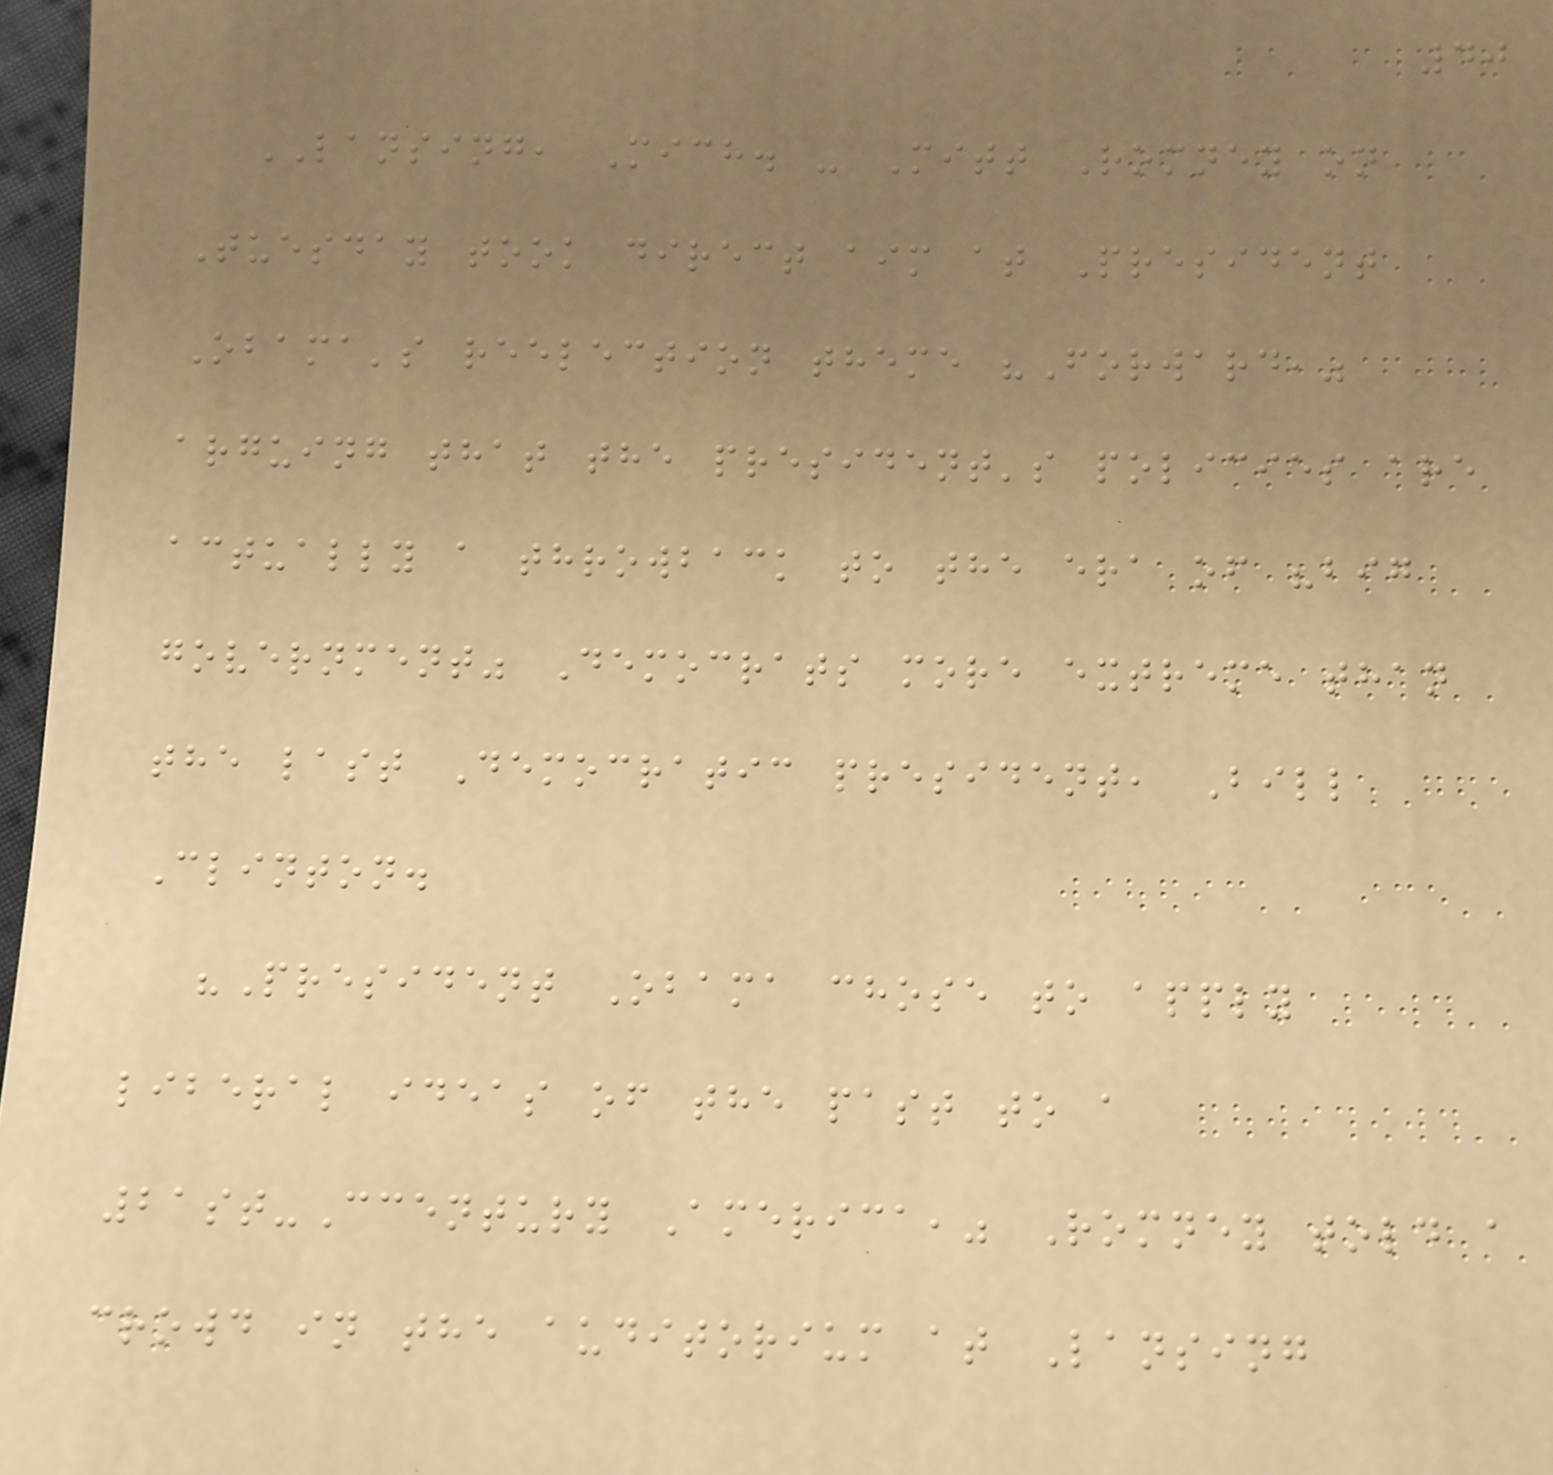40
LANSING, Mich. - Mitt Romney on
Tuesday took direct aim at President
Obama's reelection theme "Forward,"
arguing that the president's policies are
actually a throwback to the era of "big
government" Democrats more extreme than
the last Democratic president, Bill
Clinton.
"President Obama chose to apply
liberal ideas of the past to a
21st-Ccentury America," Romney told a
crowd in the auditorium at Lansing
